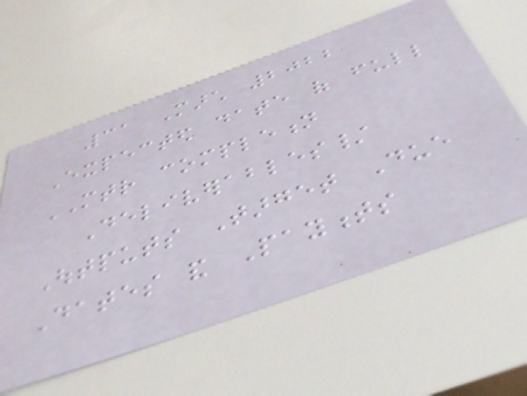31 March 2022
Expected date of full
MTR completion
Deliverables/
Outputs Target Due
Dates and Payments
